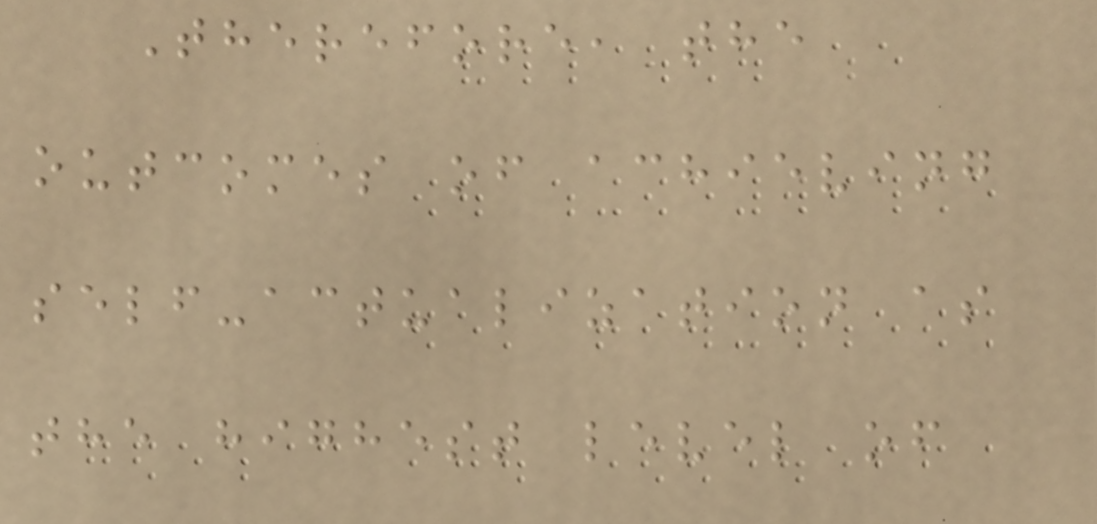Therefore, the
outcomes of achieving
self-actualization as
the highest level of
